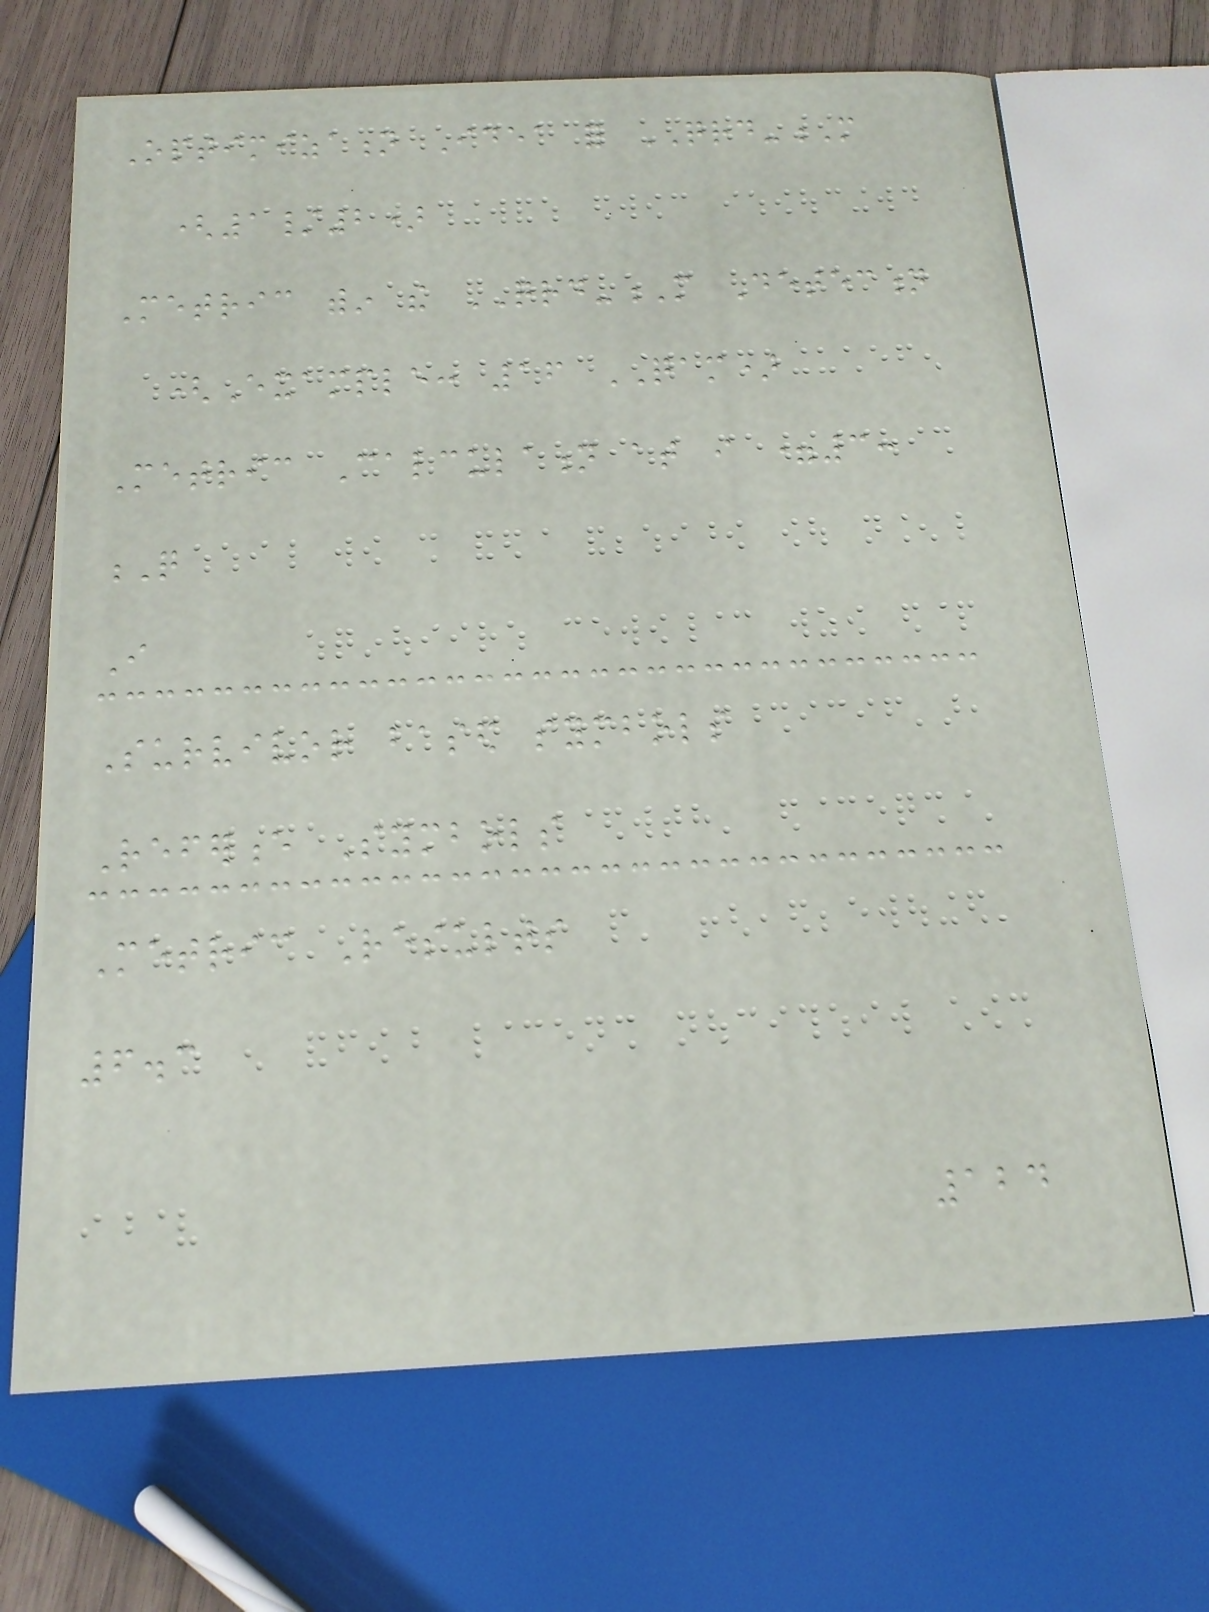Optimization Idea for QRD-M
(1/2)
Metric within the QRD-M Detection
(Example: 16 QAM)
Metric Calculation at i =3:
Q
I
Survivor based symbols
Reference Symbols
Metric Results
6.3
124
